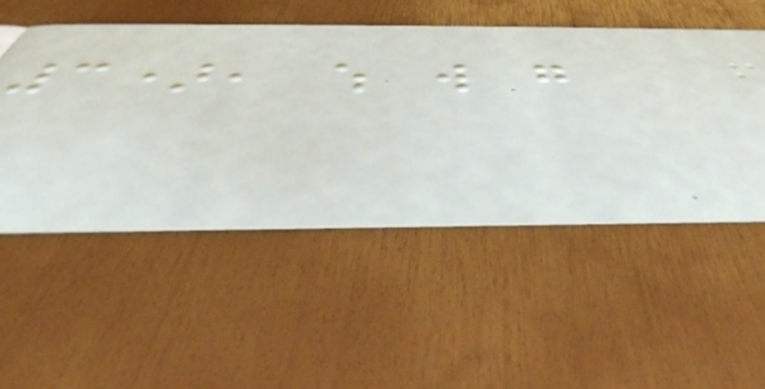3), which will go
